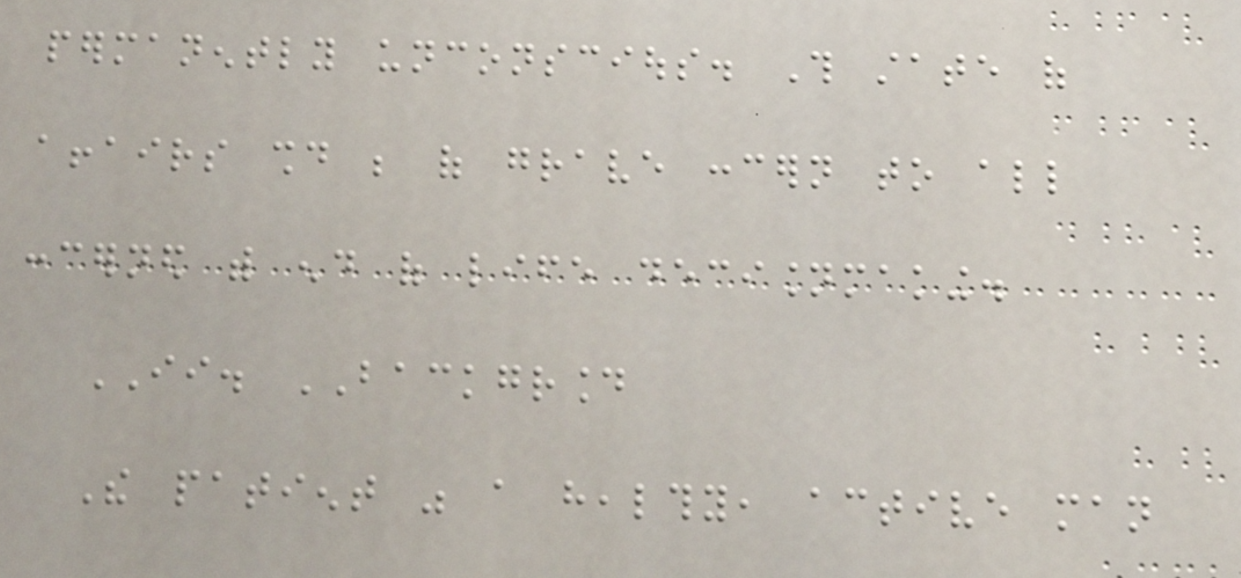permanently unconscious. This state of
affairs should be of grave concern to all
concerned with end of life decisionmaking.
II. BACKGROUND
The patient was a healthy, active man
